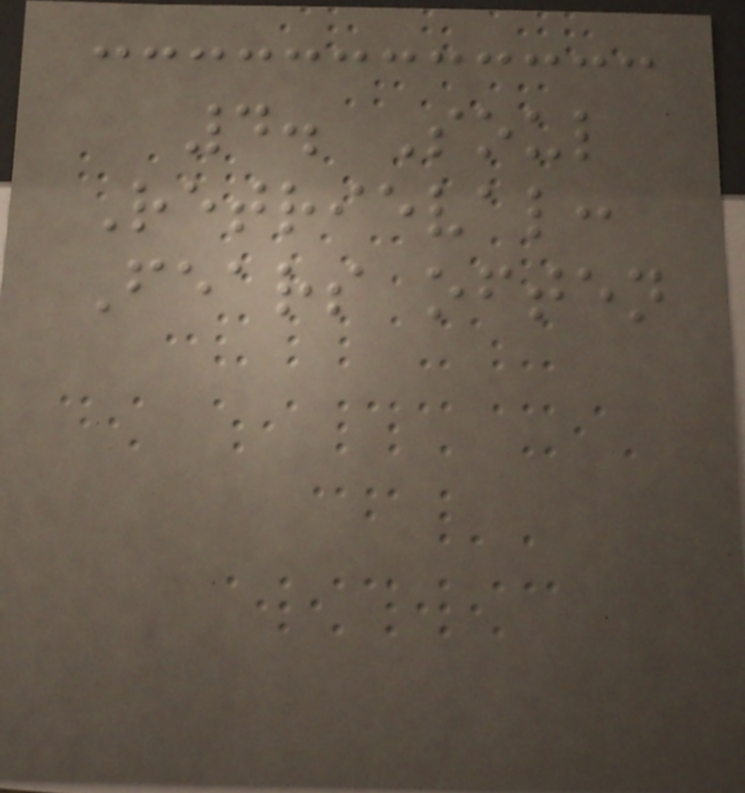4. Soul
Retrieval:
Fears often
